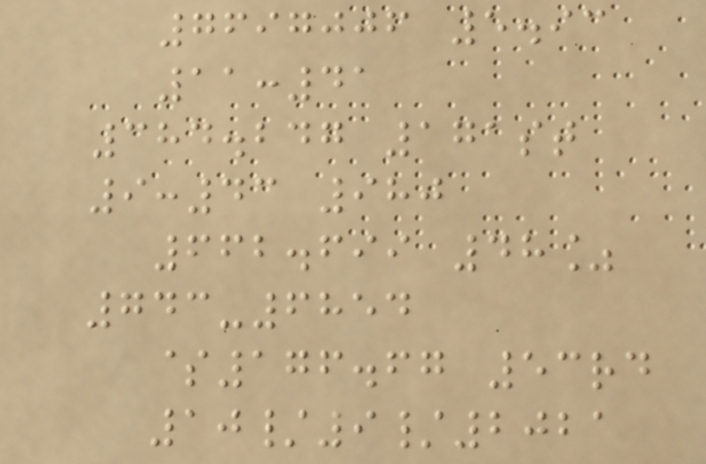7697006 5.93
11:41
384.247 171st
9:43 980
662.699 48%
743-6854
$176.67 53rd
10/9/2021
